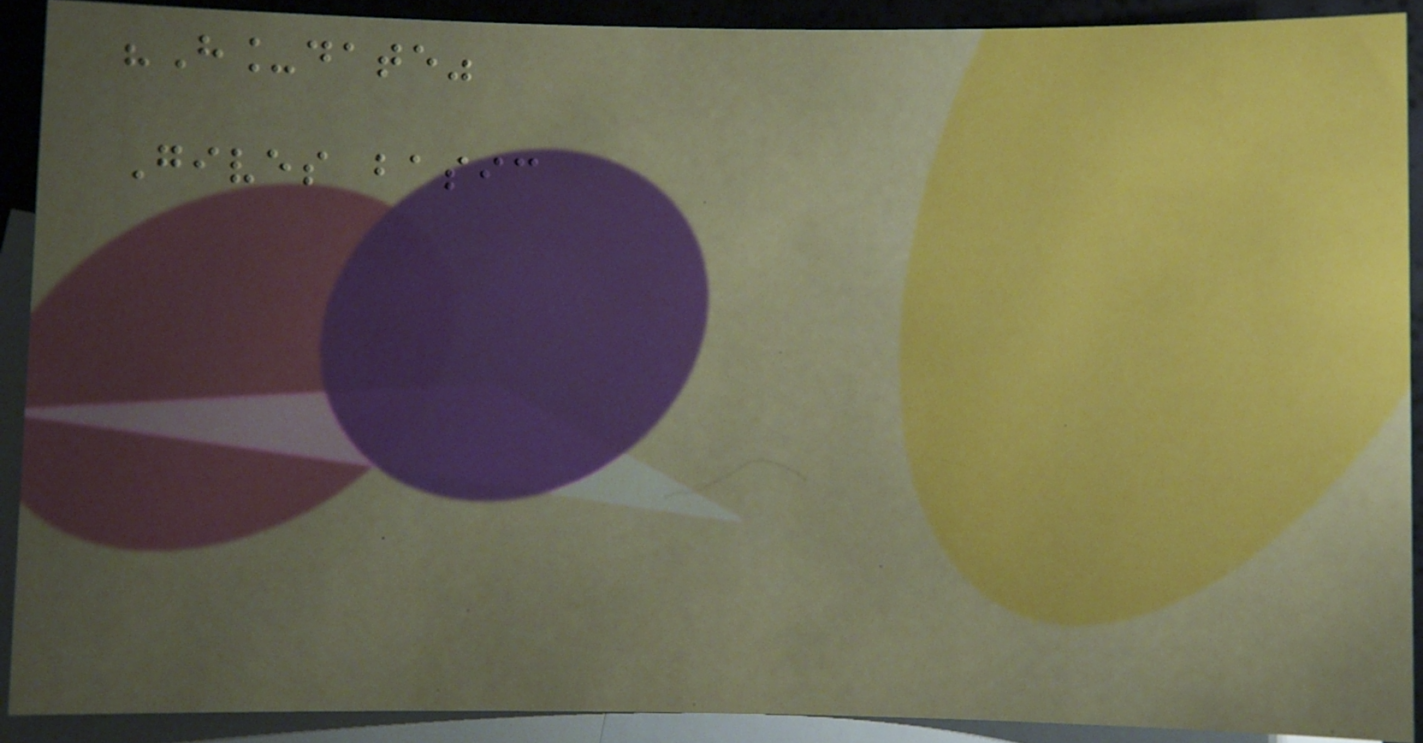"H_date"
Gives basic
